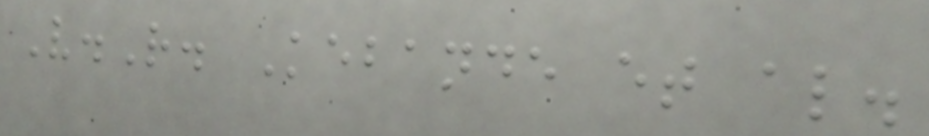V.R. Kebande et al.
